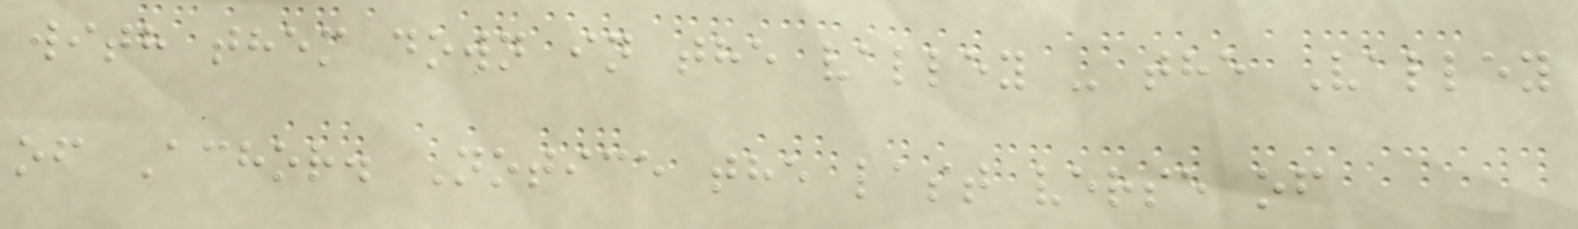with them down in the valley - the Valley
of Achor. Notice the last verse of
